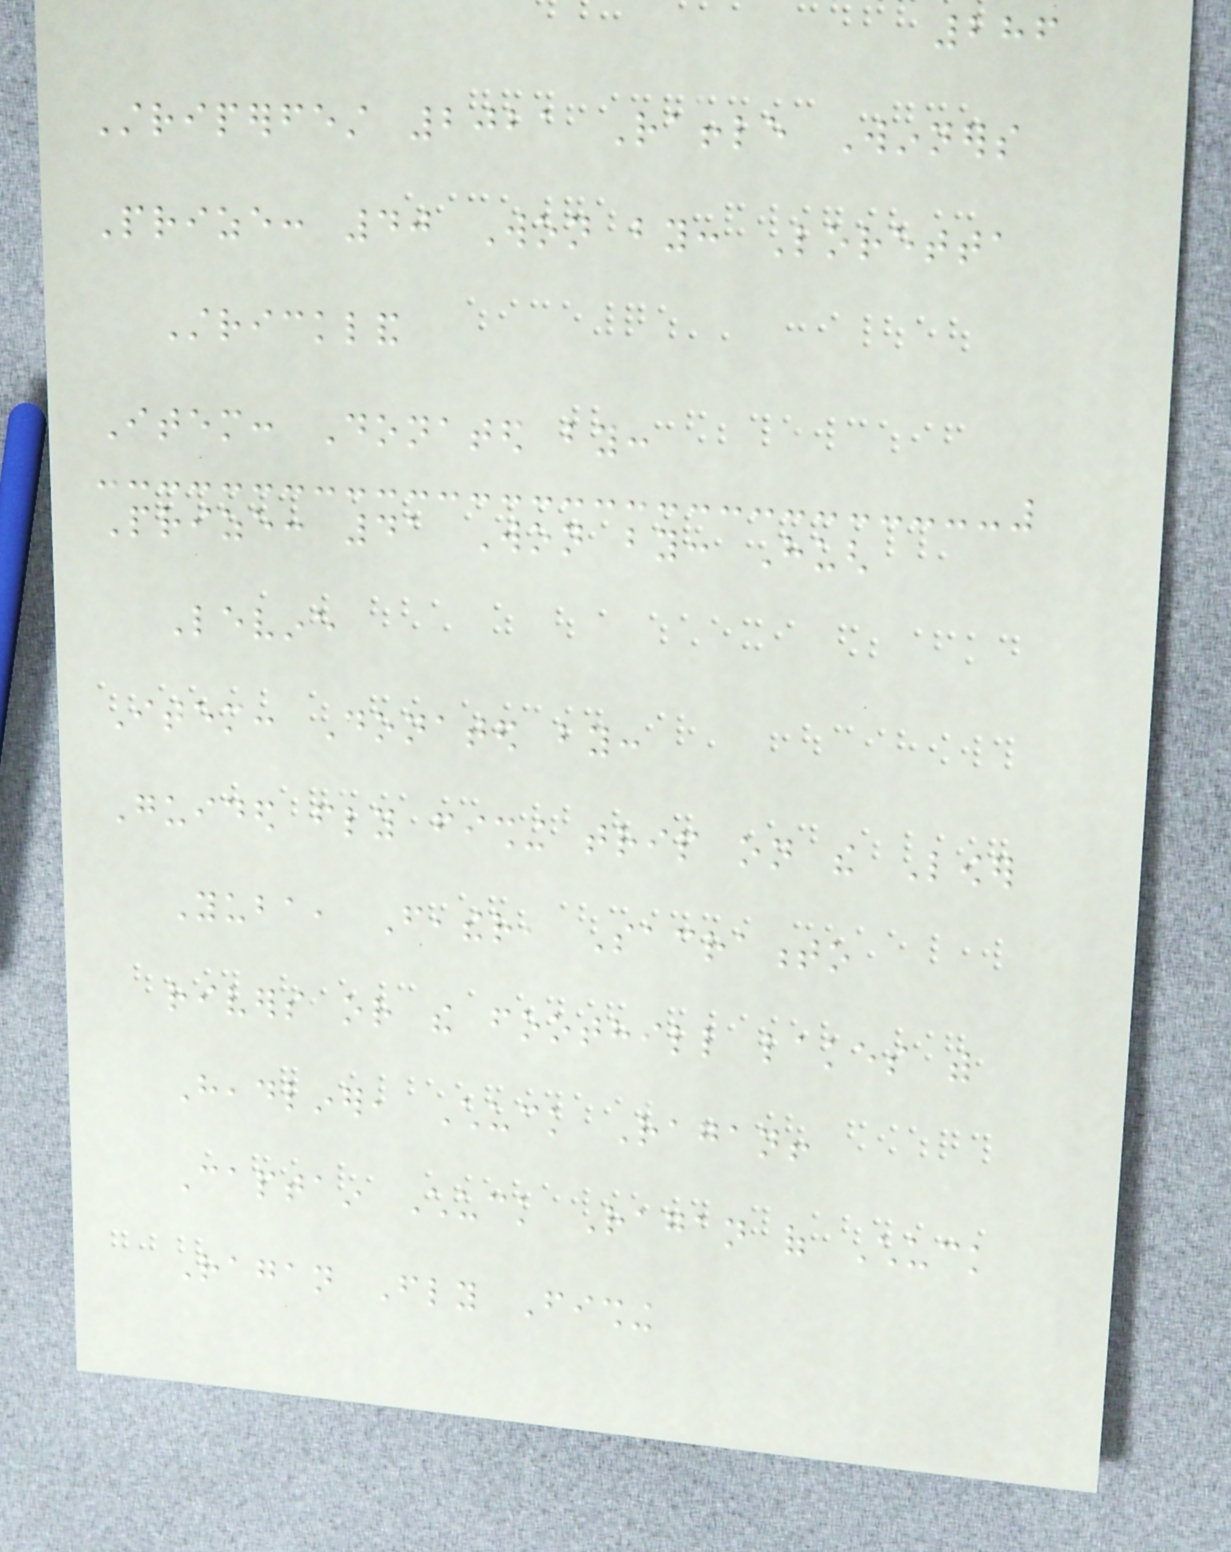286
Striperfest 2021 Raffle Winners
Prize: 40 Won by: Loretta
Strickland
Item: Donated by:
Prize: 41 Won by: Hugh
Levine
Item: Donated by:
Guided fly fishing trip on the Lower
Yuba, Feather, Sacramento
rivers or the foothill lakes with
Headliner, Chuck Ragan!
Captain Chuck Ragan of Chuck
Ragan Fly Fishing
